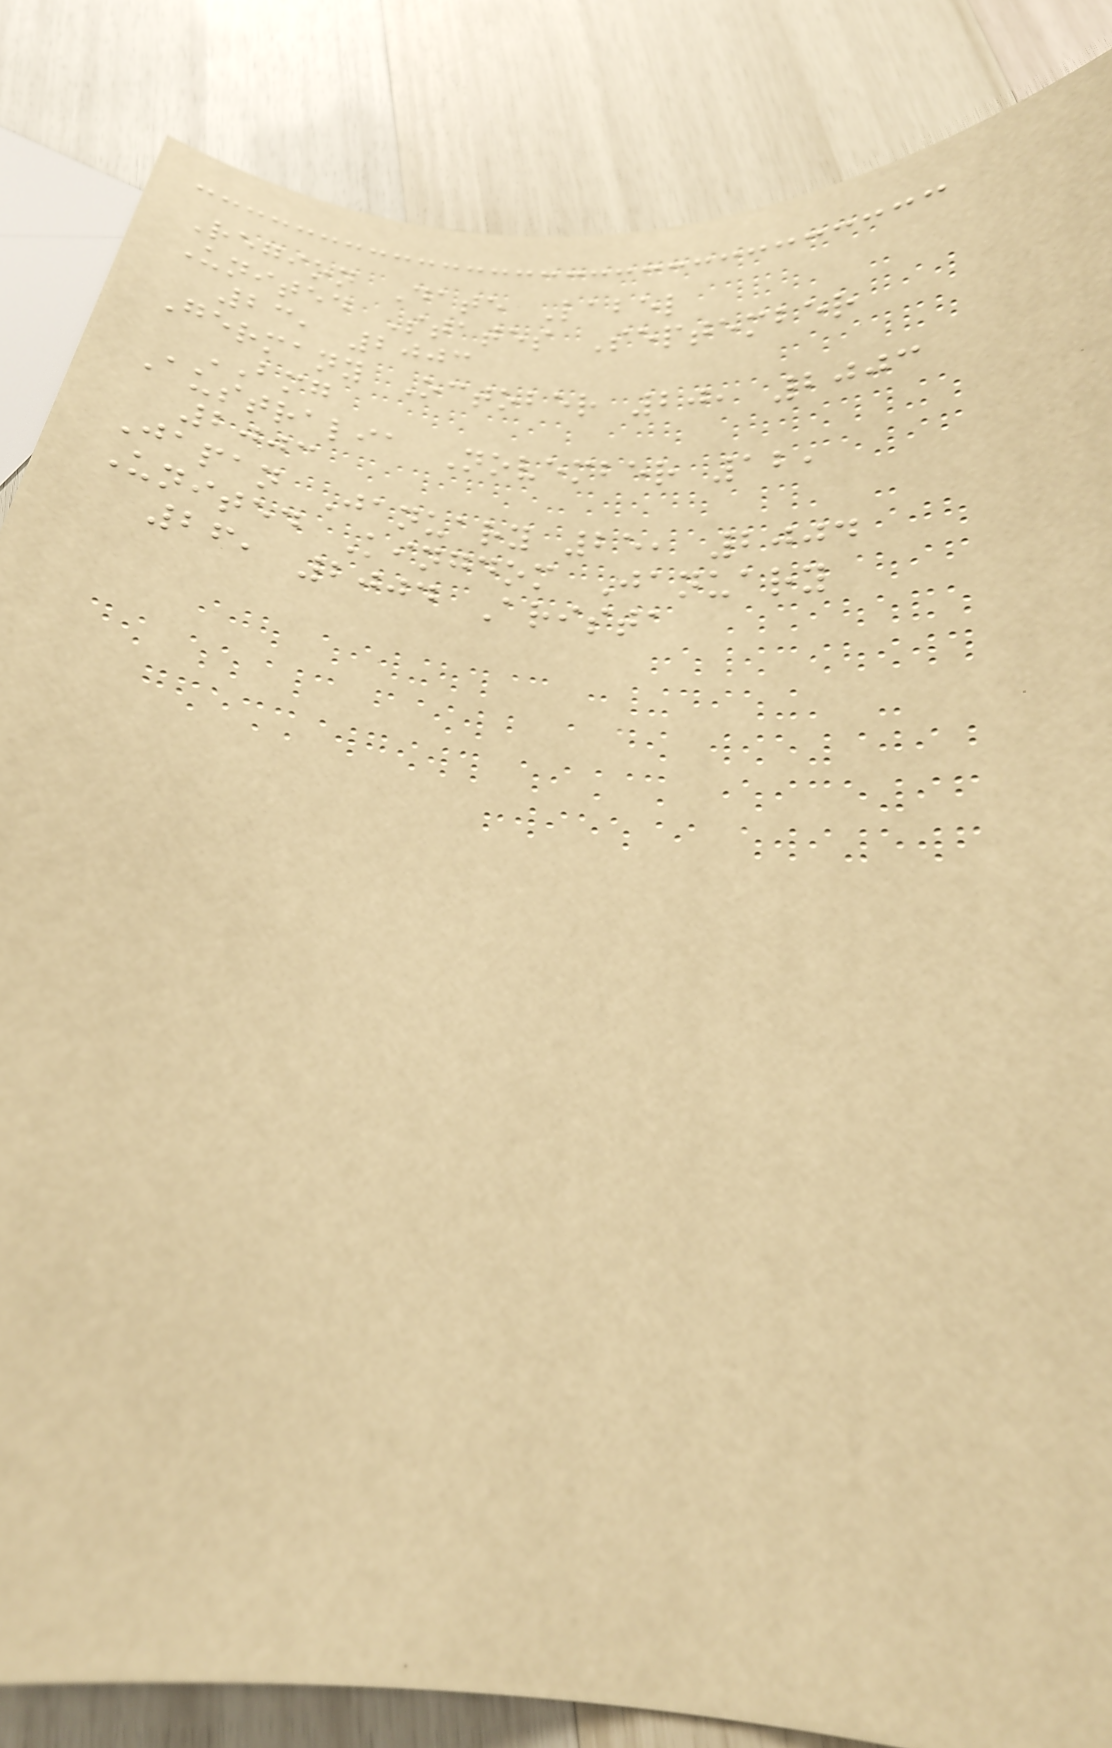Region Date Label
United States September
23, 2003
Germany October 20, 2003
BMG
Australia November 12,
2003
Japan January 25, 2004
United Kingdom January
26, 2004 Arista
